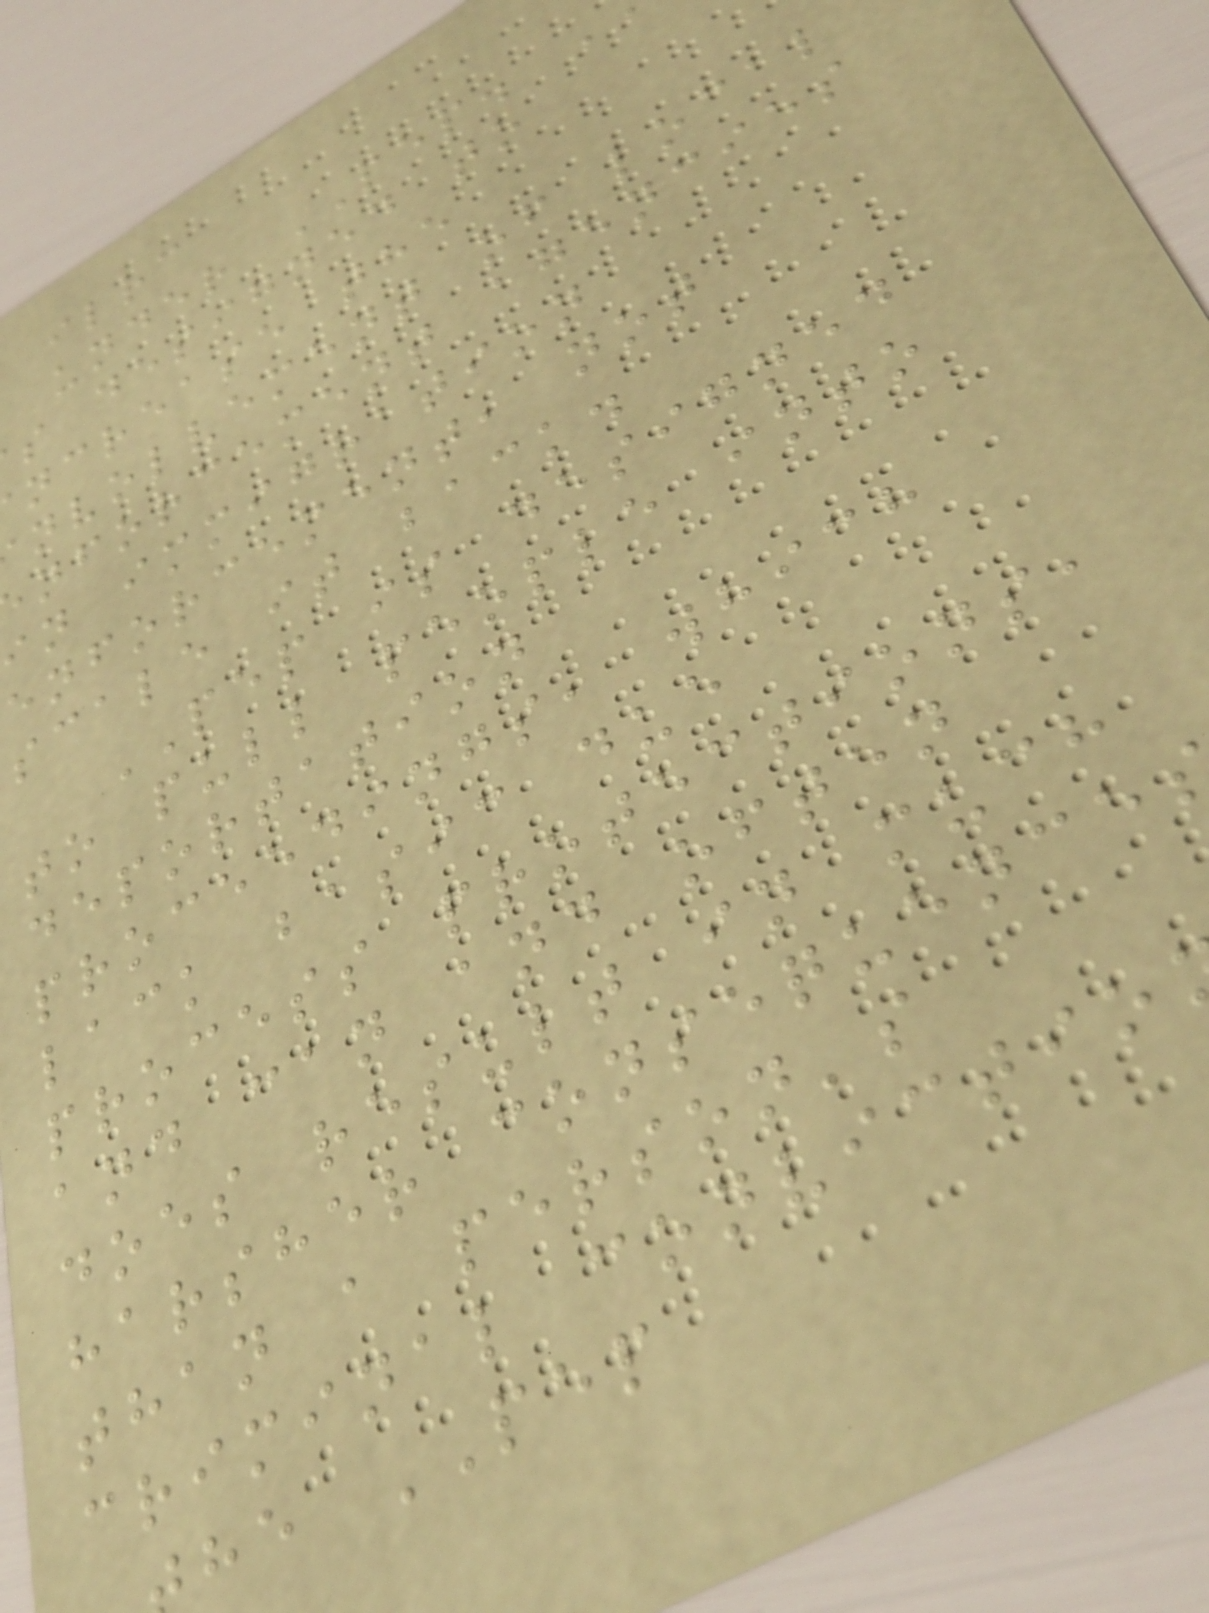ilrc
under PEP.
s designed to
ncrease the
nvolvement of local
nforcement agencies
in immigration
enforcement, not
scale it back.
PEP is designed
to pull people into
deportation
proceedings, which
lack basic due
process protections,
and can and often
does result in much
harsher consequence
than a person's
criminal convictio
he PEP
